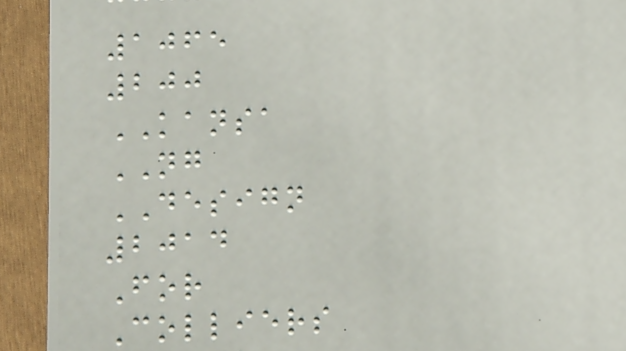1065
200
KANSA
NG
DESIGN
2014
For
Colliers
